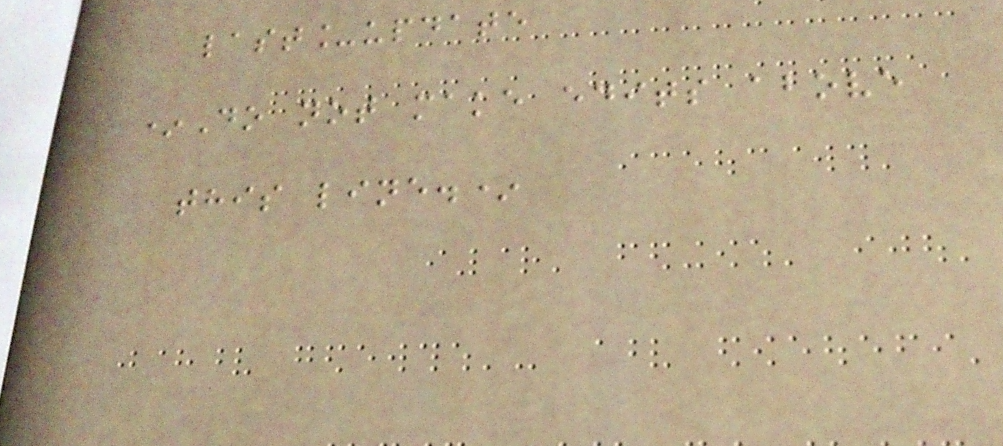last_update
*Do not make edits above
this line.*
